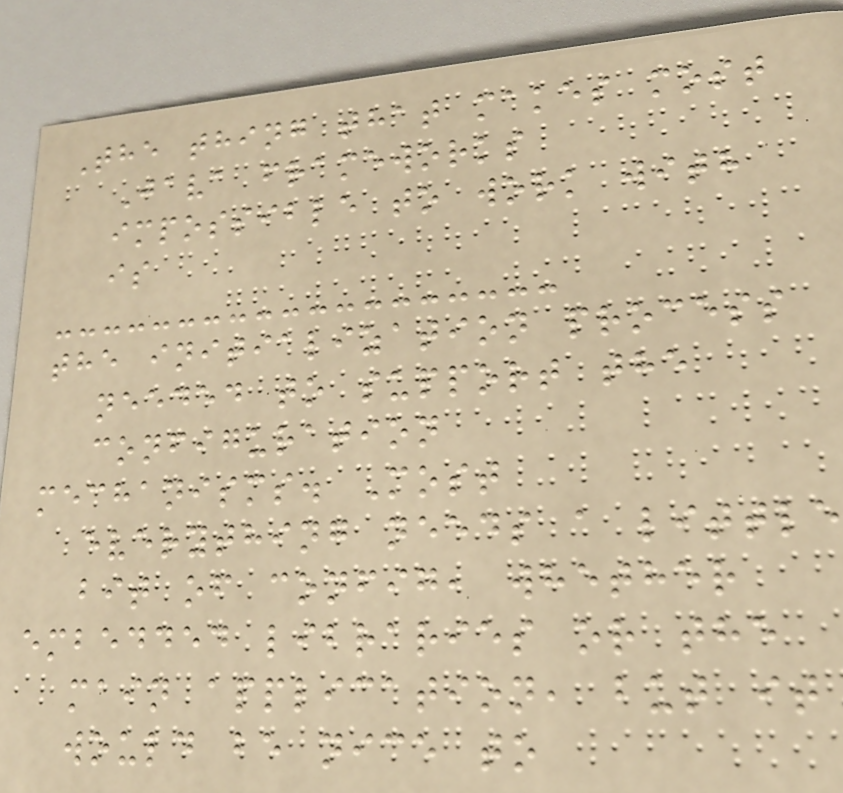The thing that makes most
Java frameworks
impossible to work with
is
the initialization process
needed to support the
configuration
mechanisms. Most
everything needs a little
bit of config, whether
embedded libraries or the
main application, but it
would be nice to
